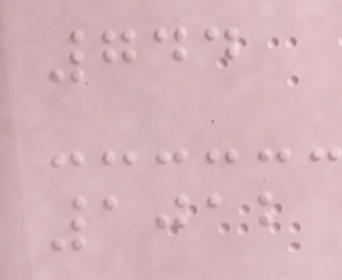744
1012
